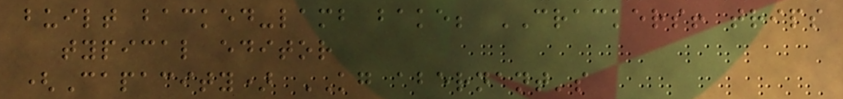built backed-lamb bake; CRACKERS! trips
typical editor
(Capacity) KG abernant's
